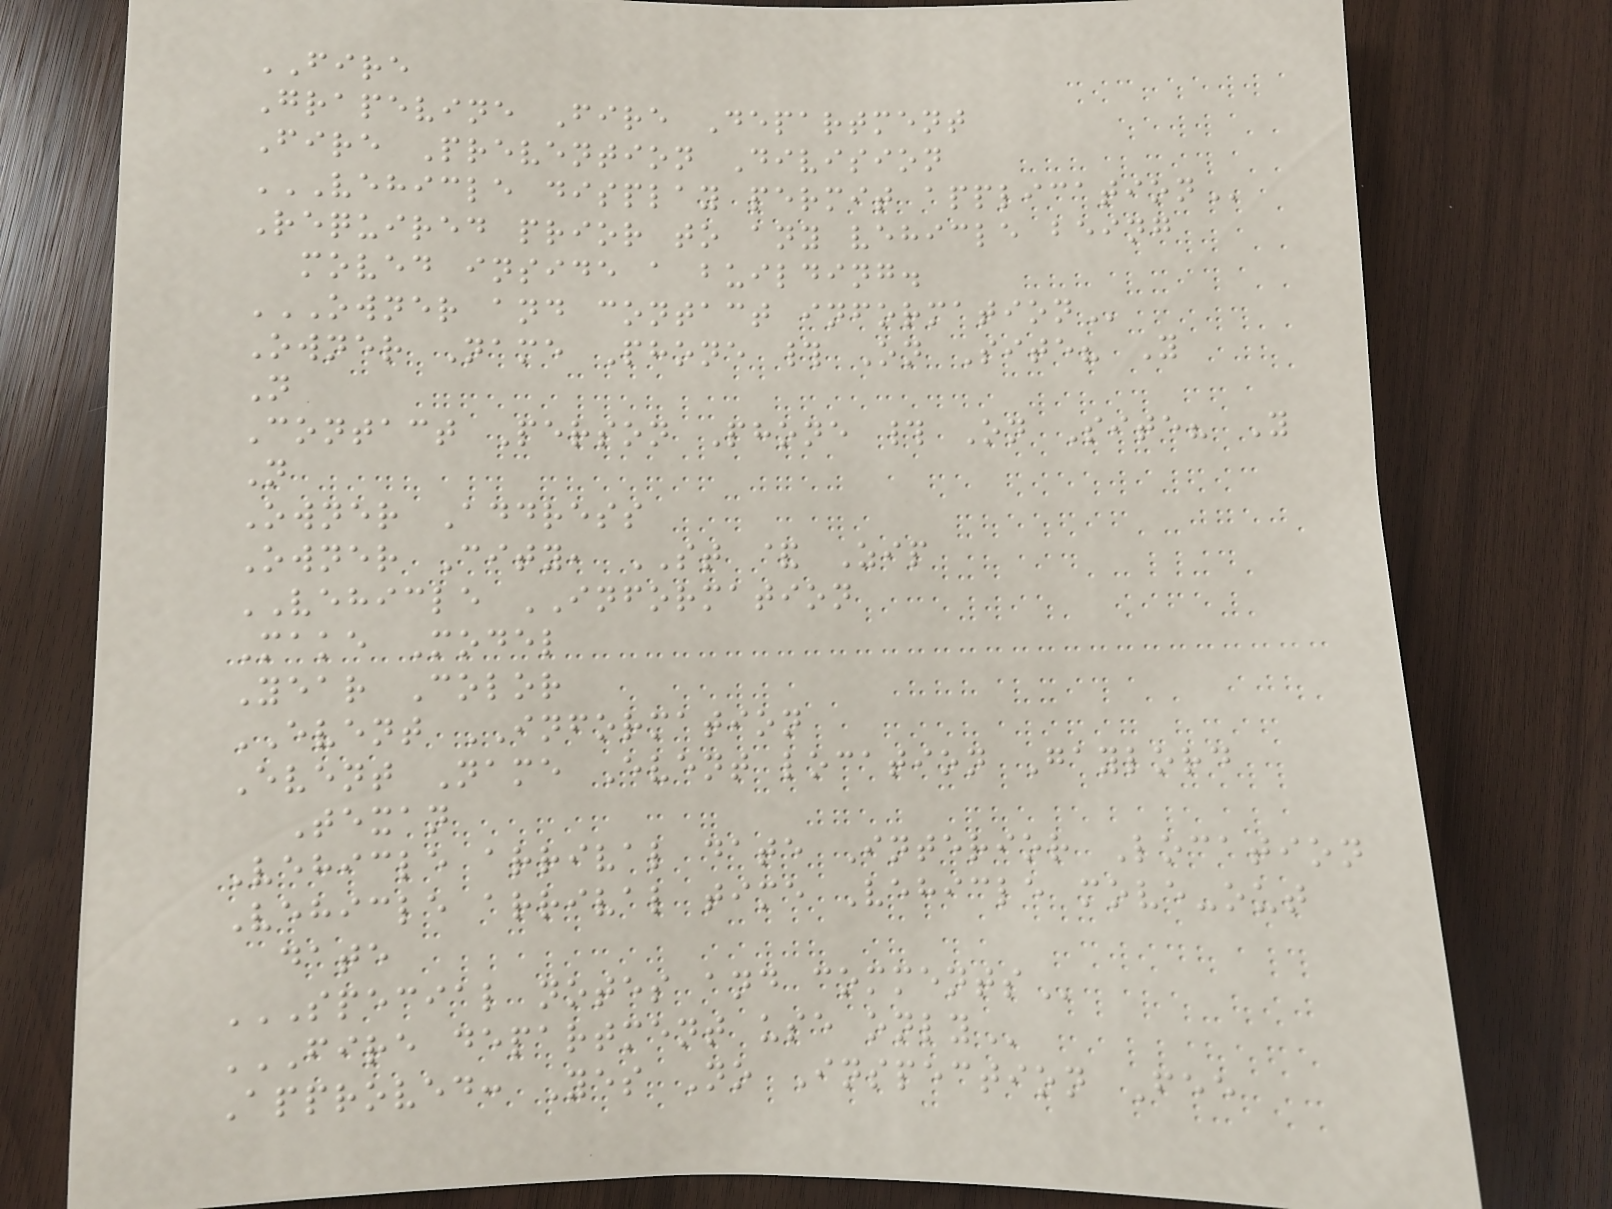FIRE
Grapevine Fire Department
Fire Prevention Division
VEHICLE DISPLAY PERMIT APPLICATION
Required prior to any vehicle being
moved inside a building.
OWNER AND CONTACT INFORMATION
Owner Name Phone # On Site? Y
N
Contact Person Phone # On Site? Y
N
Owner Address
Owner City, ST & Zip
VEHICLE INFORMATION
Make Model
Year Color
EVENT INFORMATION
Event Name Event location Gaylord
Texan
Vehicle arrival date Interior Location
Vehicle arrival time Vehicle move-out
date
SPECIAL NOTES AND COMMENTS
FIRE DEPARTMENT USE ONLY
Approved: Yes No Inspection Fee
